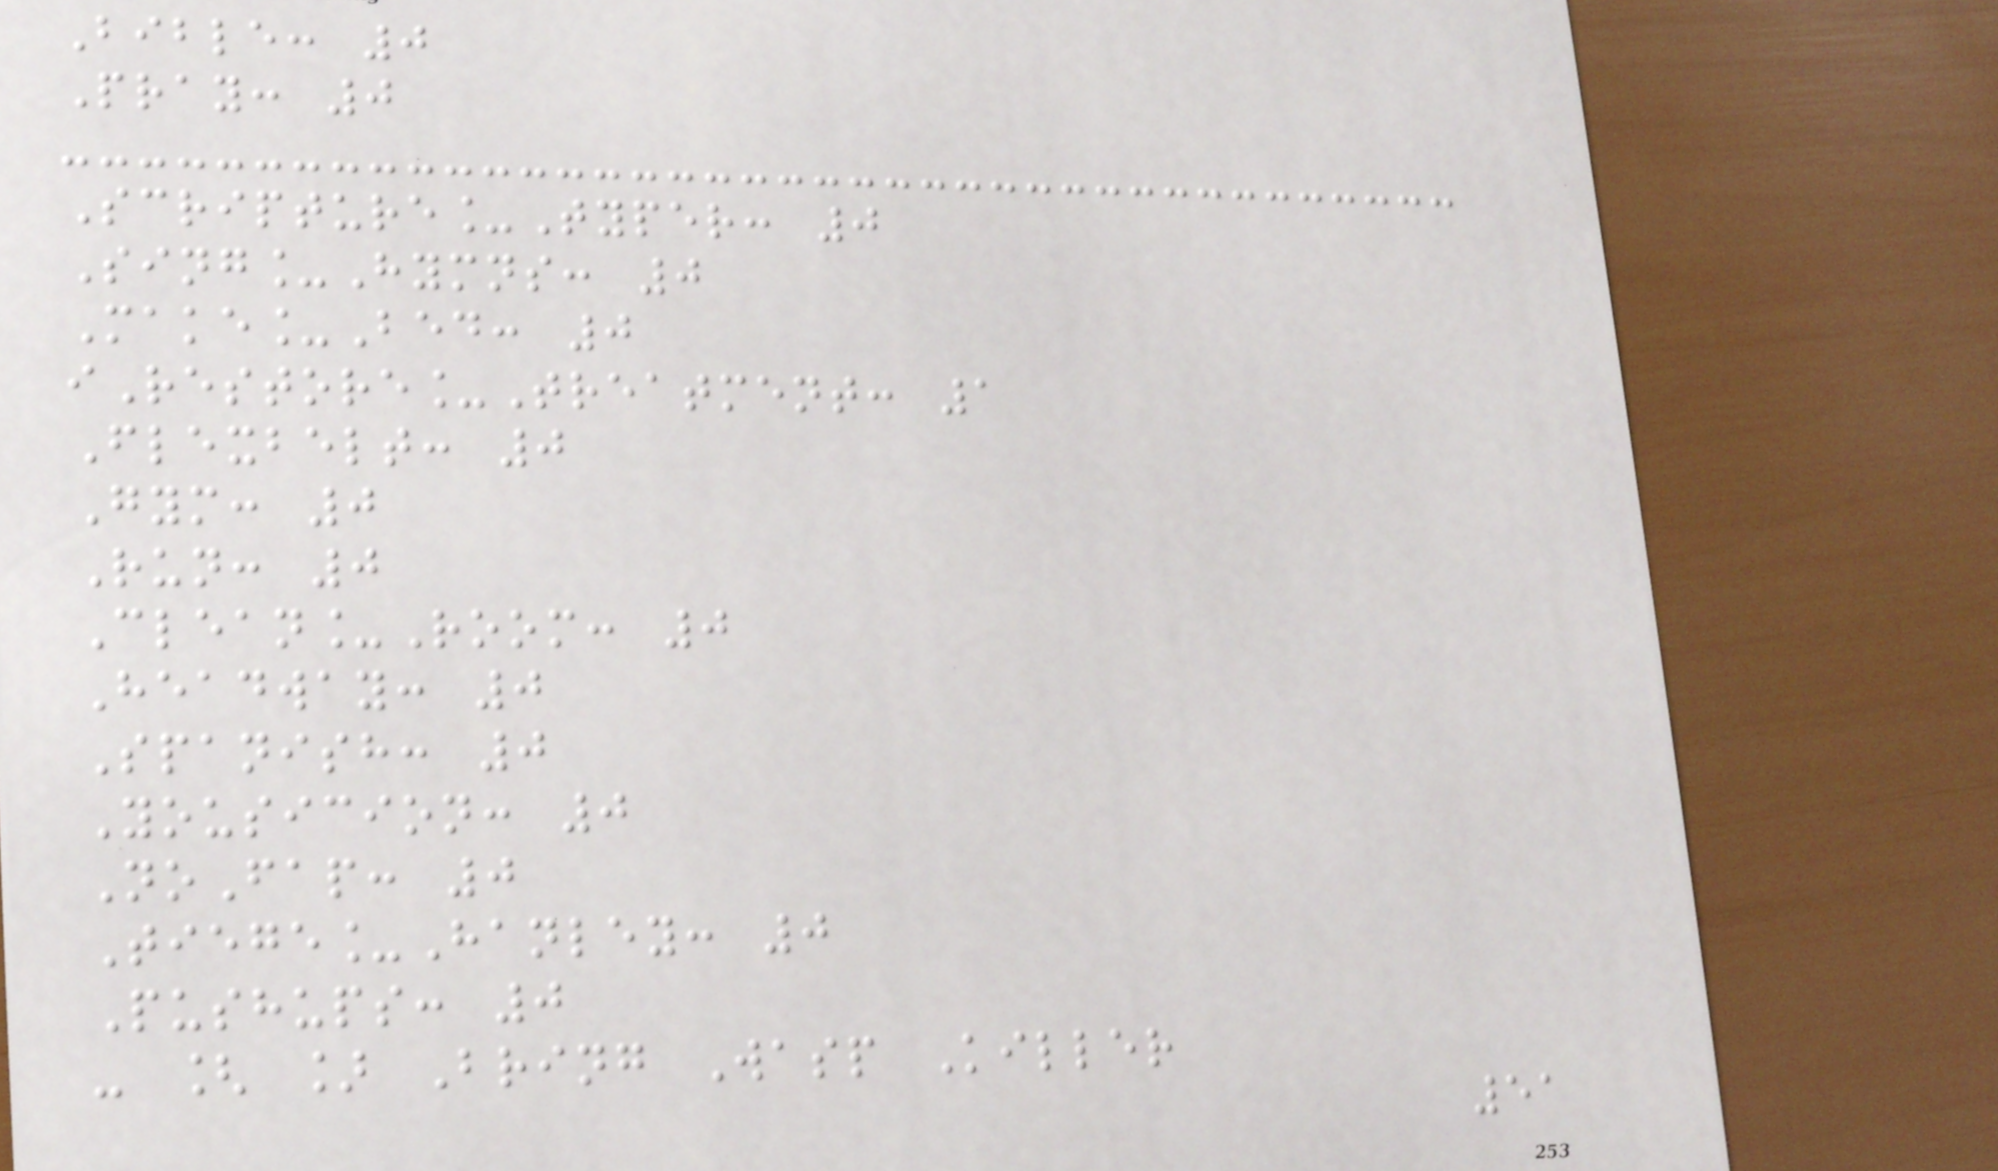Bible: 0
Pray: 0
Scripture_Typer: 0
Sing_Hymns: 0
Make_Bed: 0
iRestore_Treatment: 1
Flexbelt: 0
Gym: 0
Run: 0
Clean_Room: 0
Headway: 0
Spanish: 0
Yousicion: 0
NoFap: 0
Tiege_Hanley: 0
Pushups: 0
- [ ] Bring Wasp Killer
51
